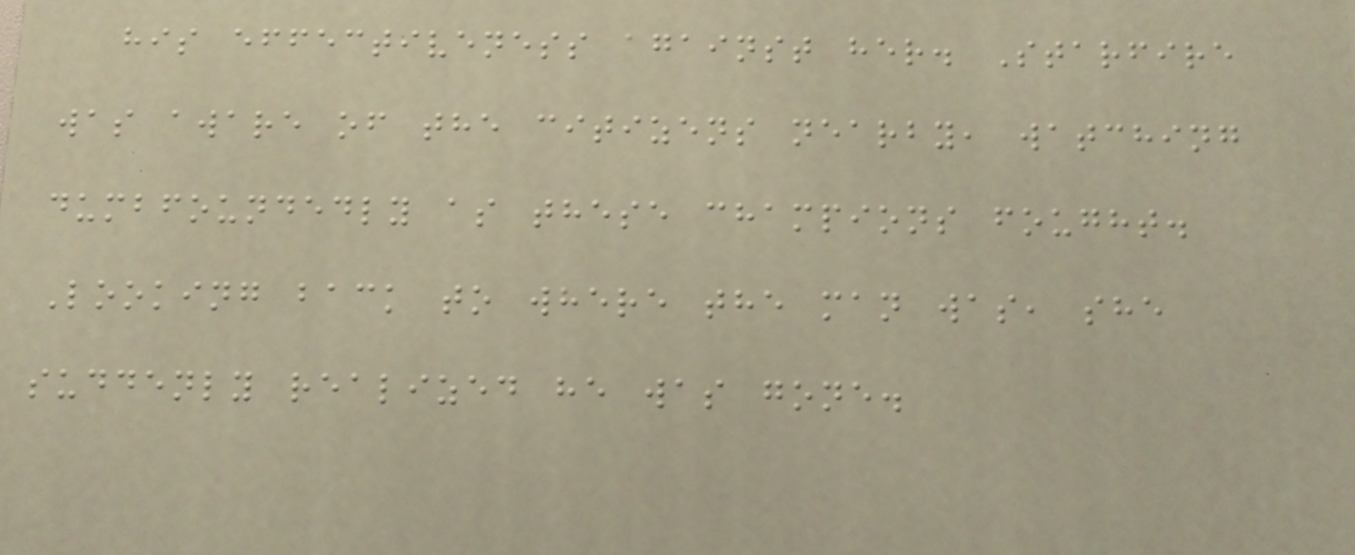his effectiveness against her. Starfire
was aware of the citizens nearby, watching
dumbfoundedly as these champions fought.
Looking back to where the man was, she
suddenly realized he was gone.
